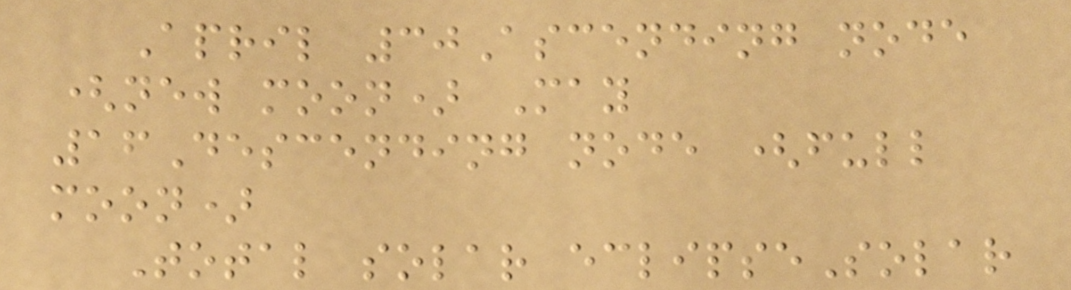April 30Ascending node
(new moon) May
16Descending node (full
moon)
Total solar eclipseSolar
